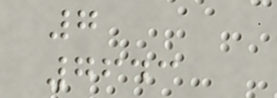7
7643
